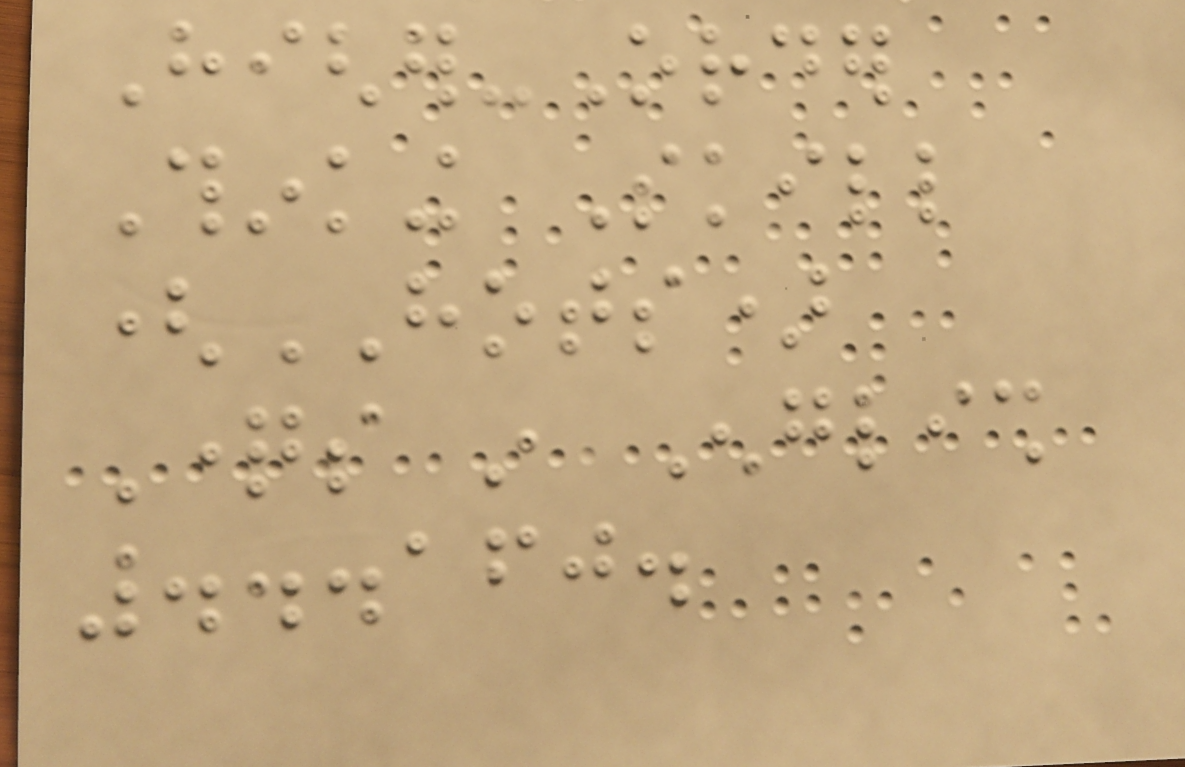Higher-Order
Thinking Skill
(HOTS)
Questions in English
...160.
